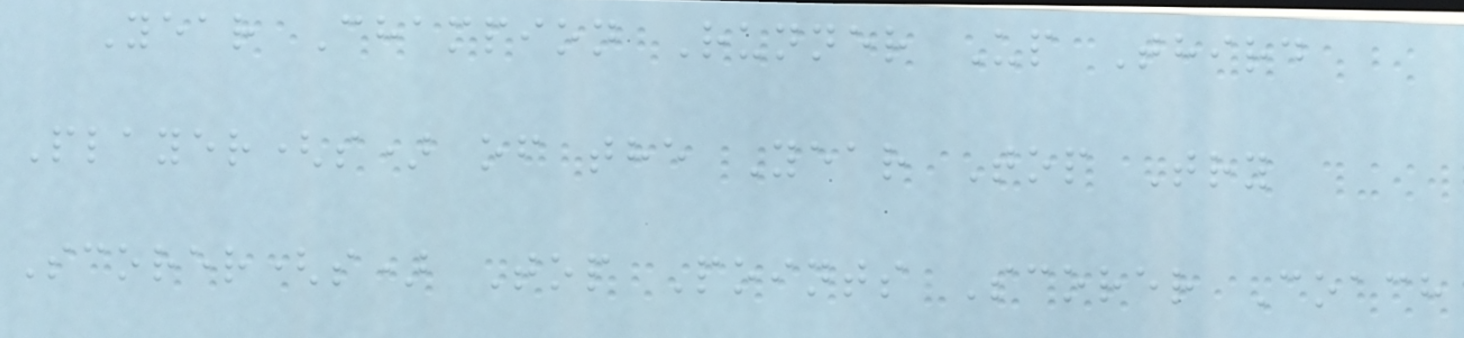Year Champion Runner Up Third
Player(s) of the Year Top Try
Scorer(s) Top Points Scorer Coach
